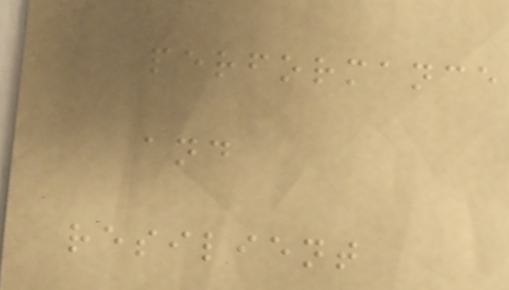performance
and
resilient
